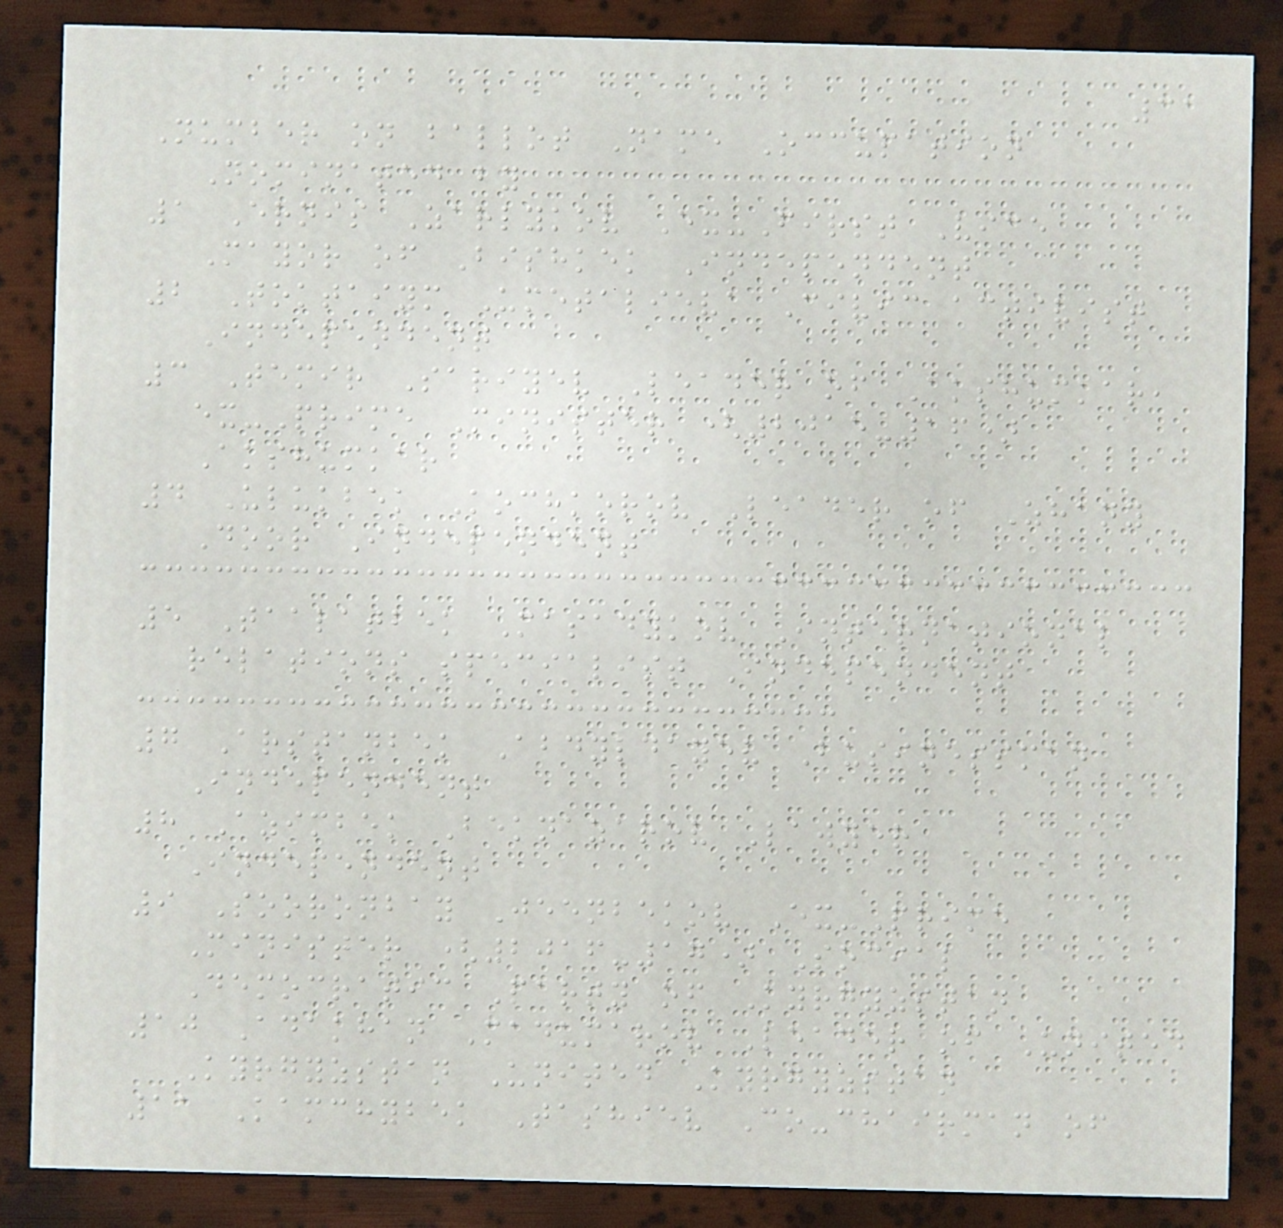31
Number on ballot Name Occupation
Nominated by
1 Ernis Zarlykov Ex-First Vice
Mayor of Bishkek Independent
2 Toktaiym Umetalieva Civic activist
Independent
3 Temir Sariyev Leader of Akshumkar,
ex-Prime Minister (2015-16)
Akshumkar
4 Ulukbek Kochkorov Leader of Zhany
Door Independent
5 Taalatbek Masadykov International
relations specialist Independent
7 Arstanbek Abdyldayev Businessman
Independent
8 Azimbek Beknazarov Lawyer
Independent
9 Sooronbay Jeenbekov Ex-Prime
Minister (2016-17) Social
Democratic Party of Kyrgyzstan
10 Adakhan Madumarov Leader of United
Kyrgyzstan United Kyrgyzstan
11 Kamchybek Tashiev Co-chairman of
